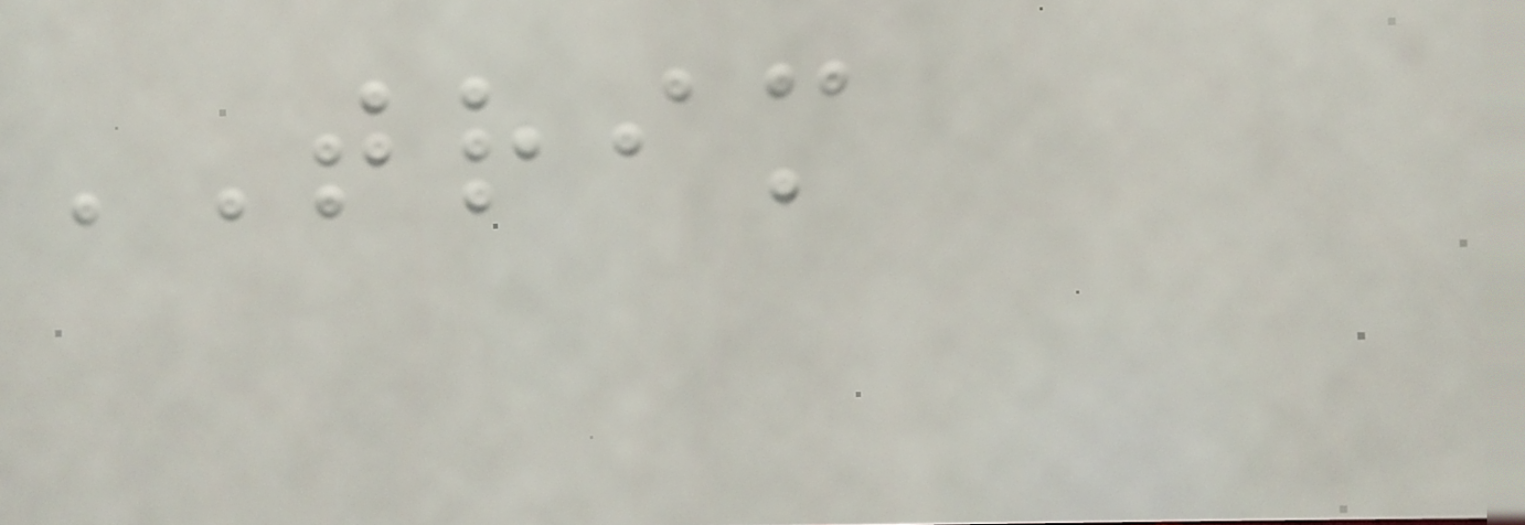TRIM
